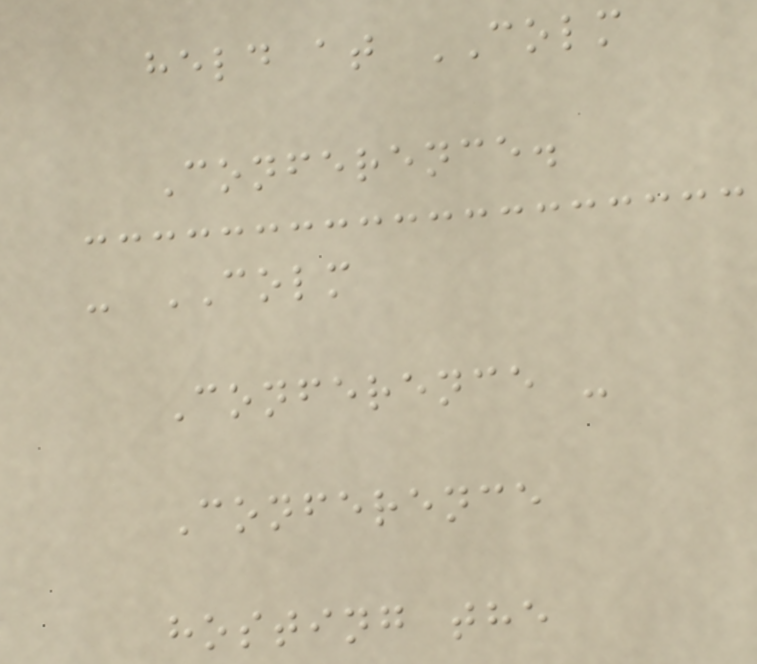held at COLM
Conference.
- COLM
Conference -
Conference
hosting the
